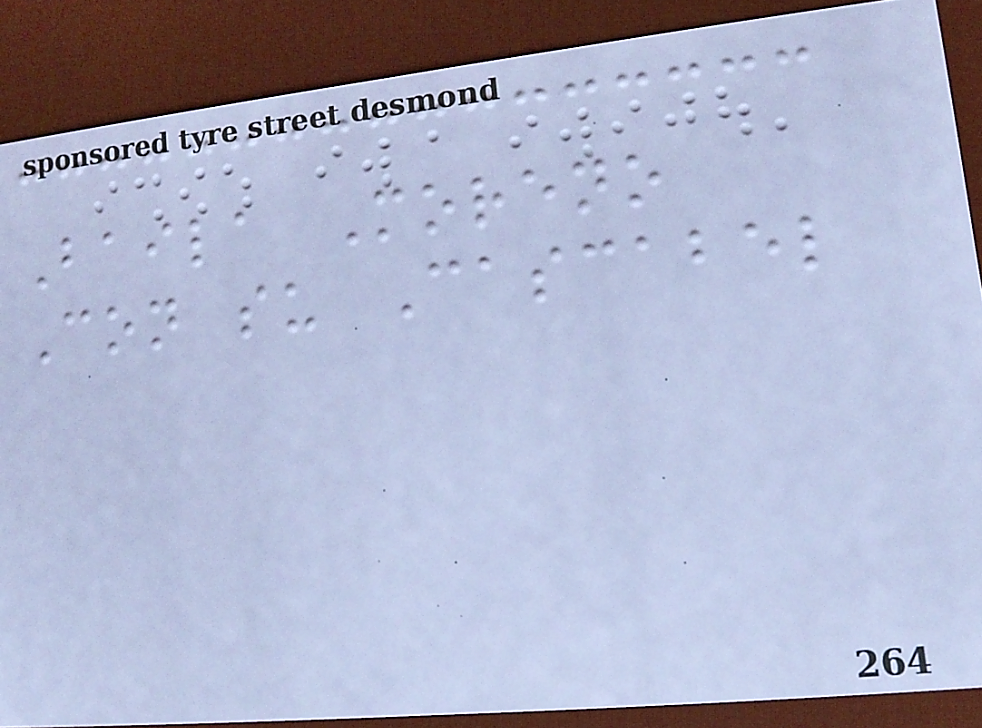Baila Moreno
Con su Cascabel
